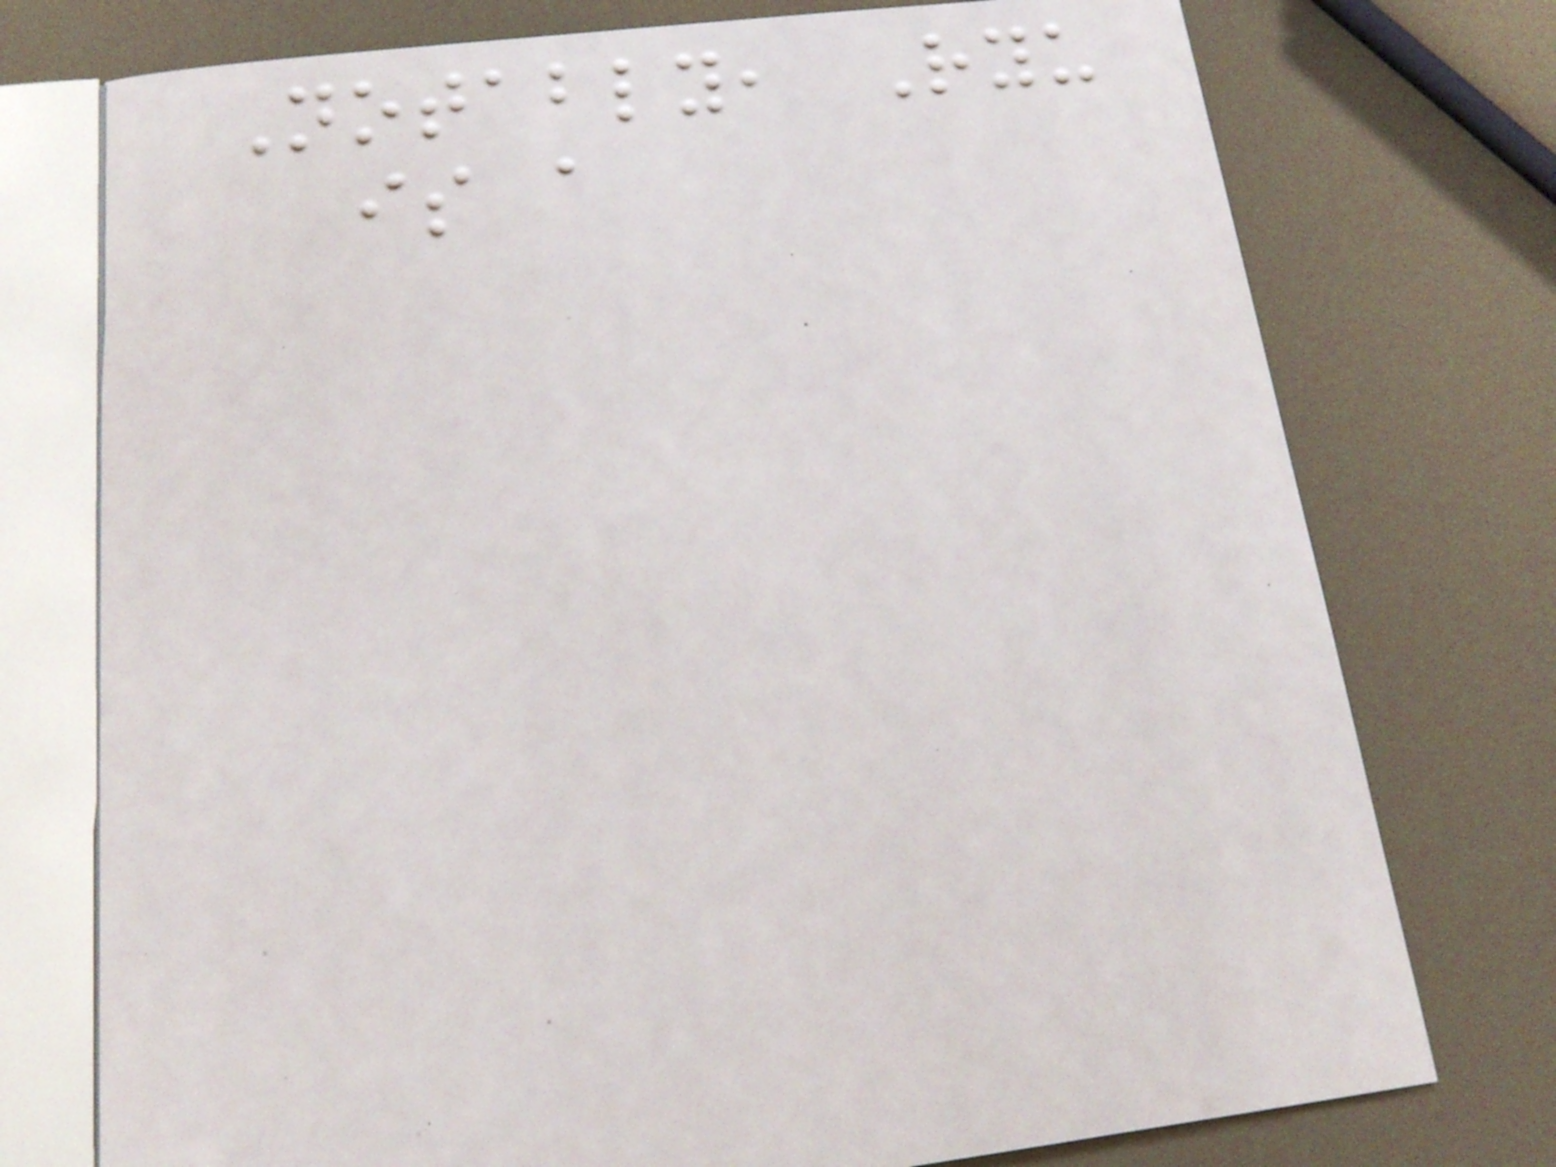Notably, Ryu
is a
